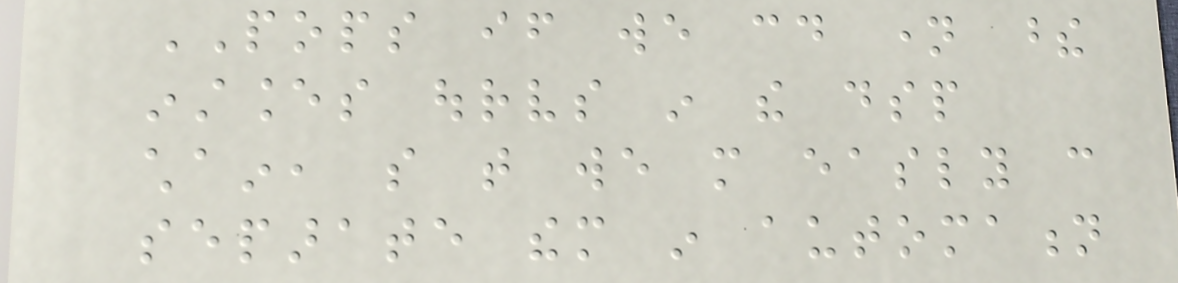POPS if we could name these
instances ourselves in the dsp
chain, so that we more easly can
separate them in automation
